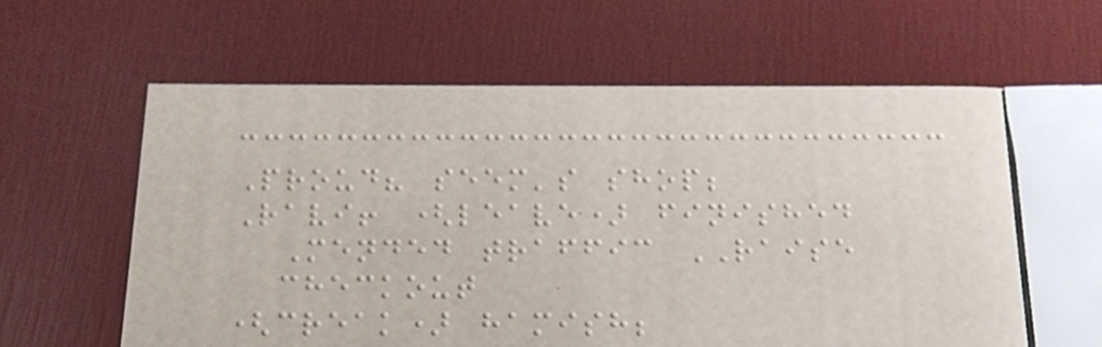Proud? seem's shop;
Ravi! (leave) finished
Mended traffic RAISE
checkout
(creak) hamish;
